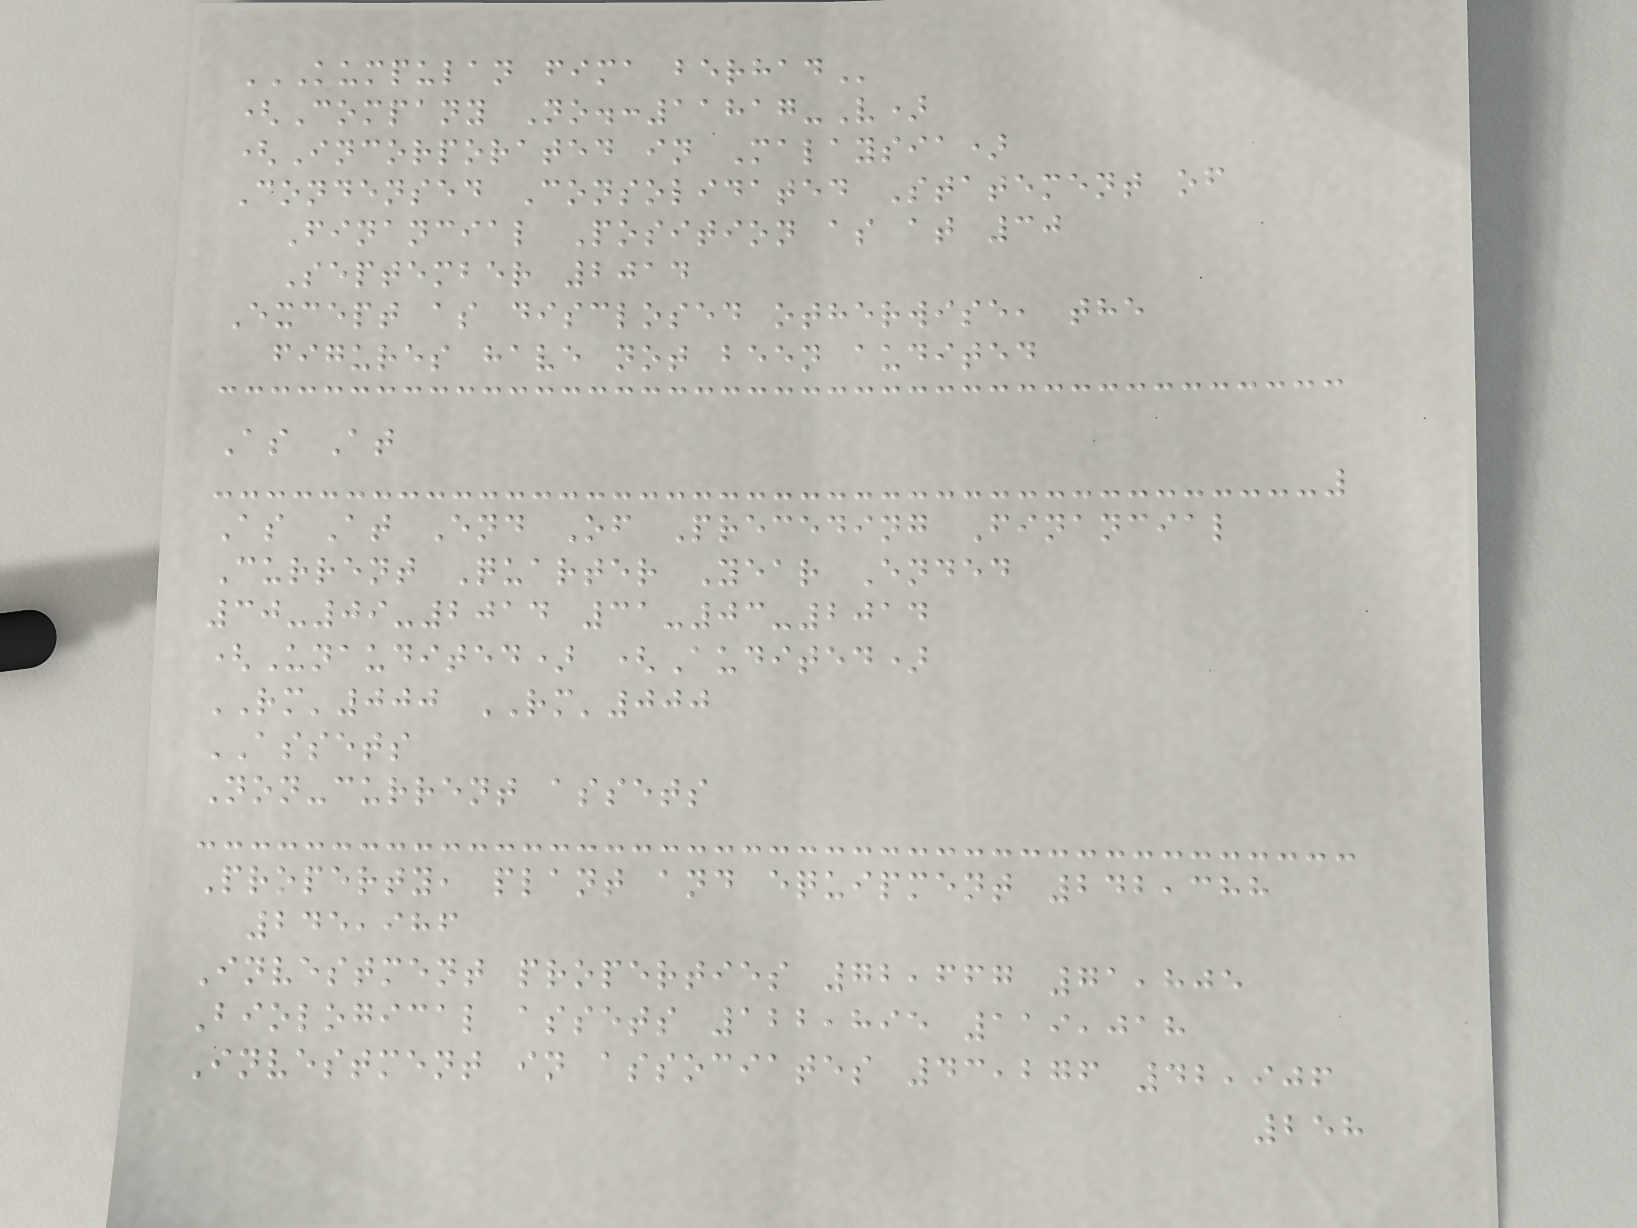KUMPULAN FIMA BERHAD
(Company No.:11817-V)
(Incorporated in Malaysia)
Condensed Consolidated Statement of
Financial Position as at 30
September 2014
Except as disclosed otherwise, the
figures have not been audited
As At
As At End Of Preceding Financial
Current Quarter Year Ended
30-09-2014 31-03-2014
(Unaudited) (Audited)
RM'000 RM'000
ASSETS
Non-current assets
Property, plant and equipment 242,388
245,986
Investment properties 72,667 71,805
Biological assets 122,895 119,018
Investment in associates 43,276 42,906
258
